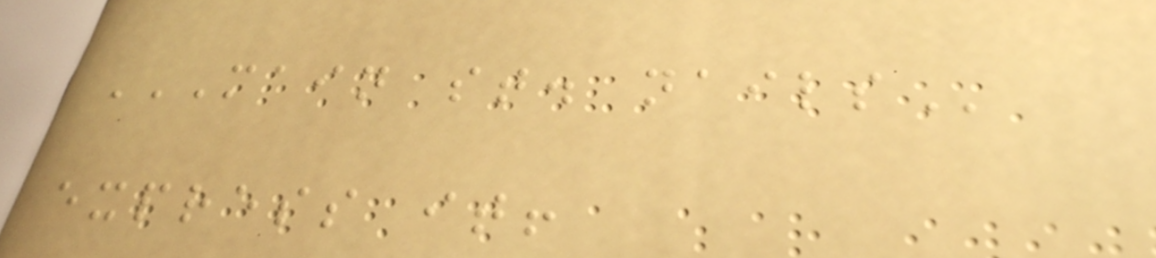MAIN ST. NAILS
express it!
